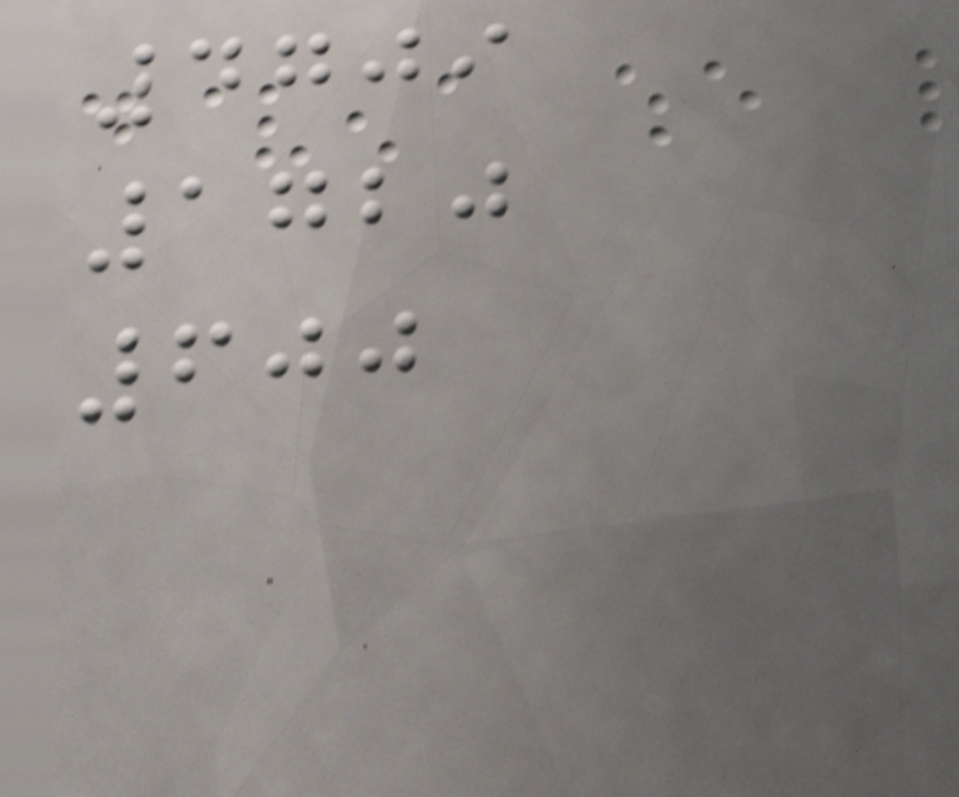4709
1720
600
